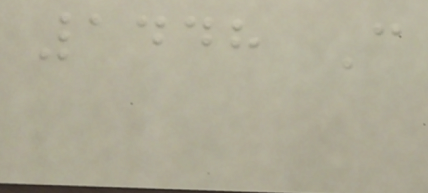1448 C
